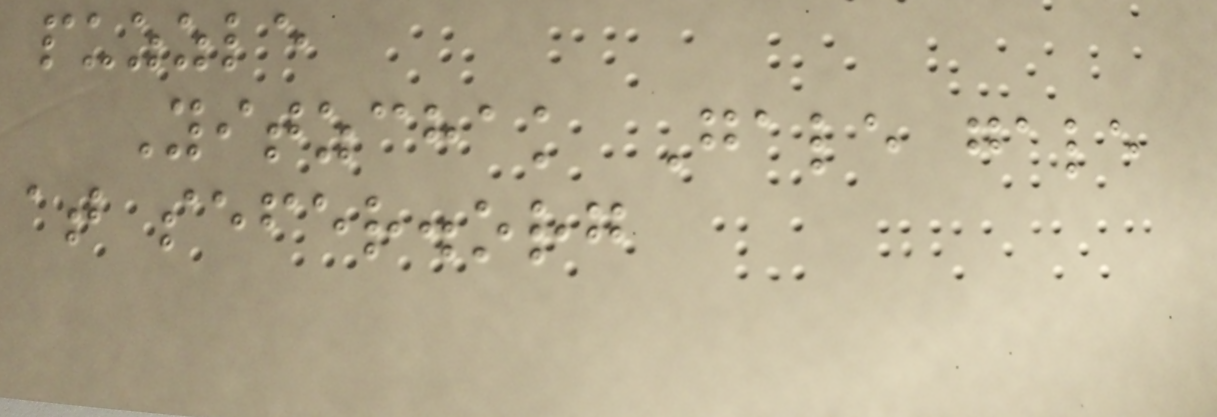puzzle
Yitzchak Gale gale
at sefer.org
